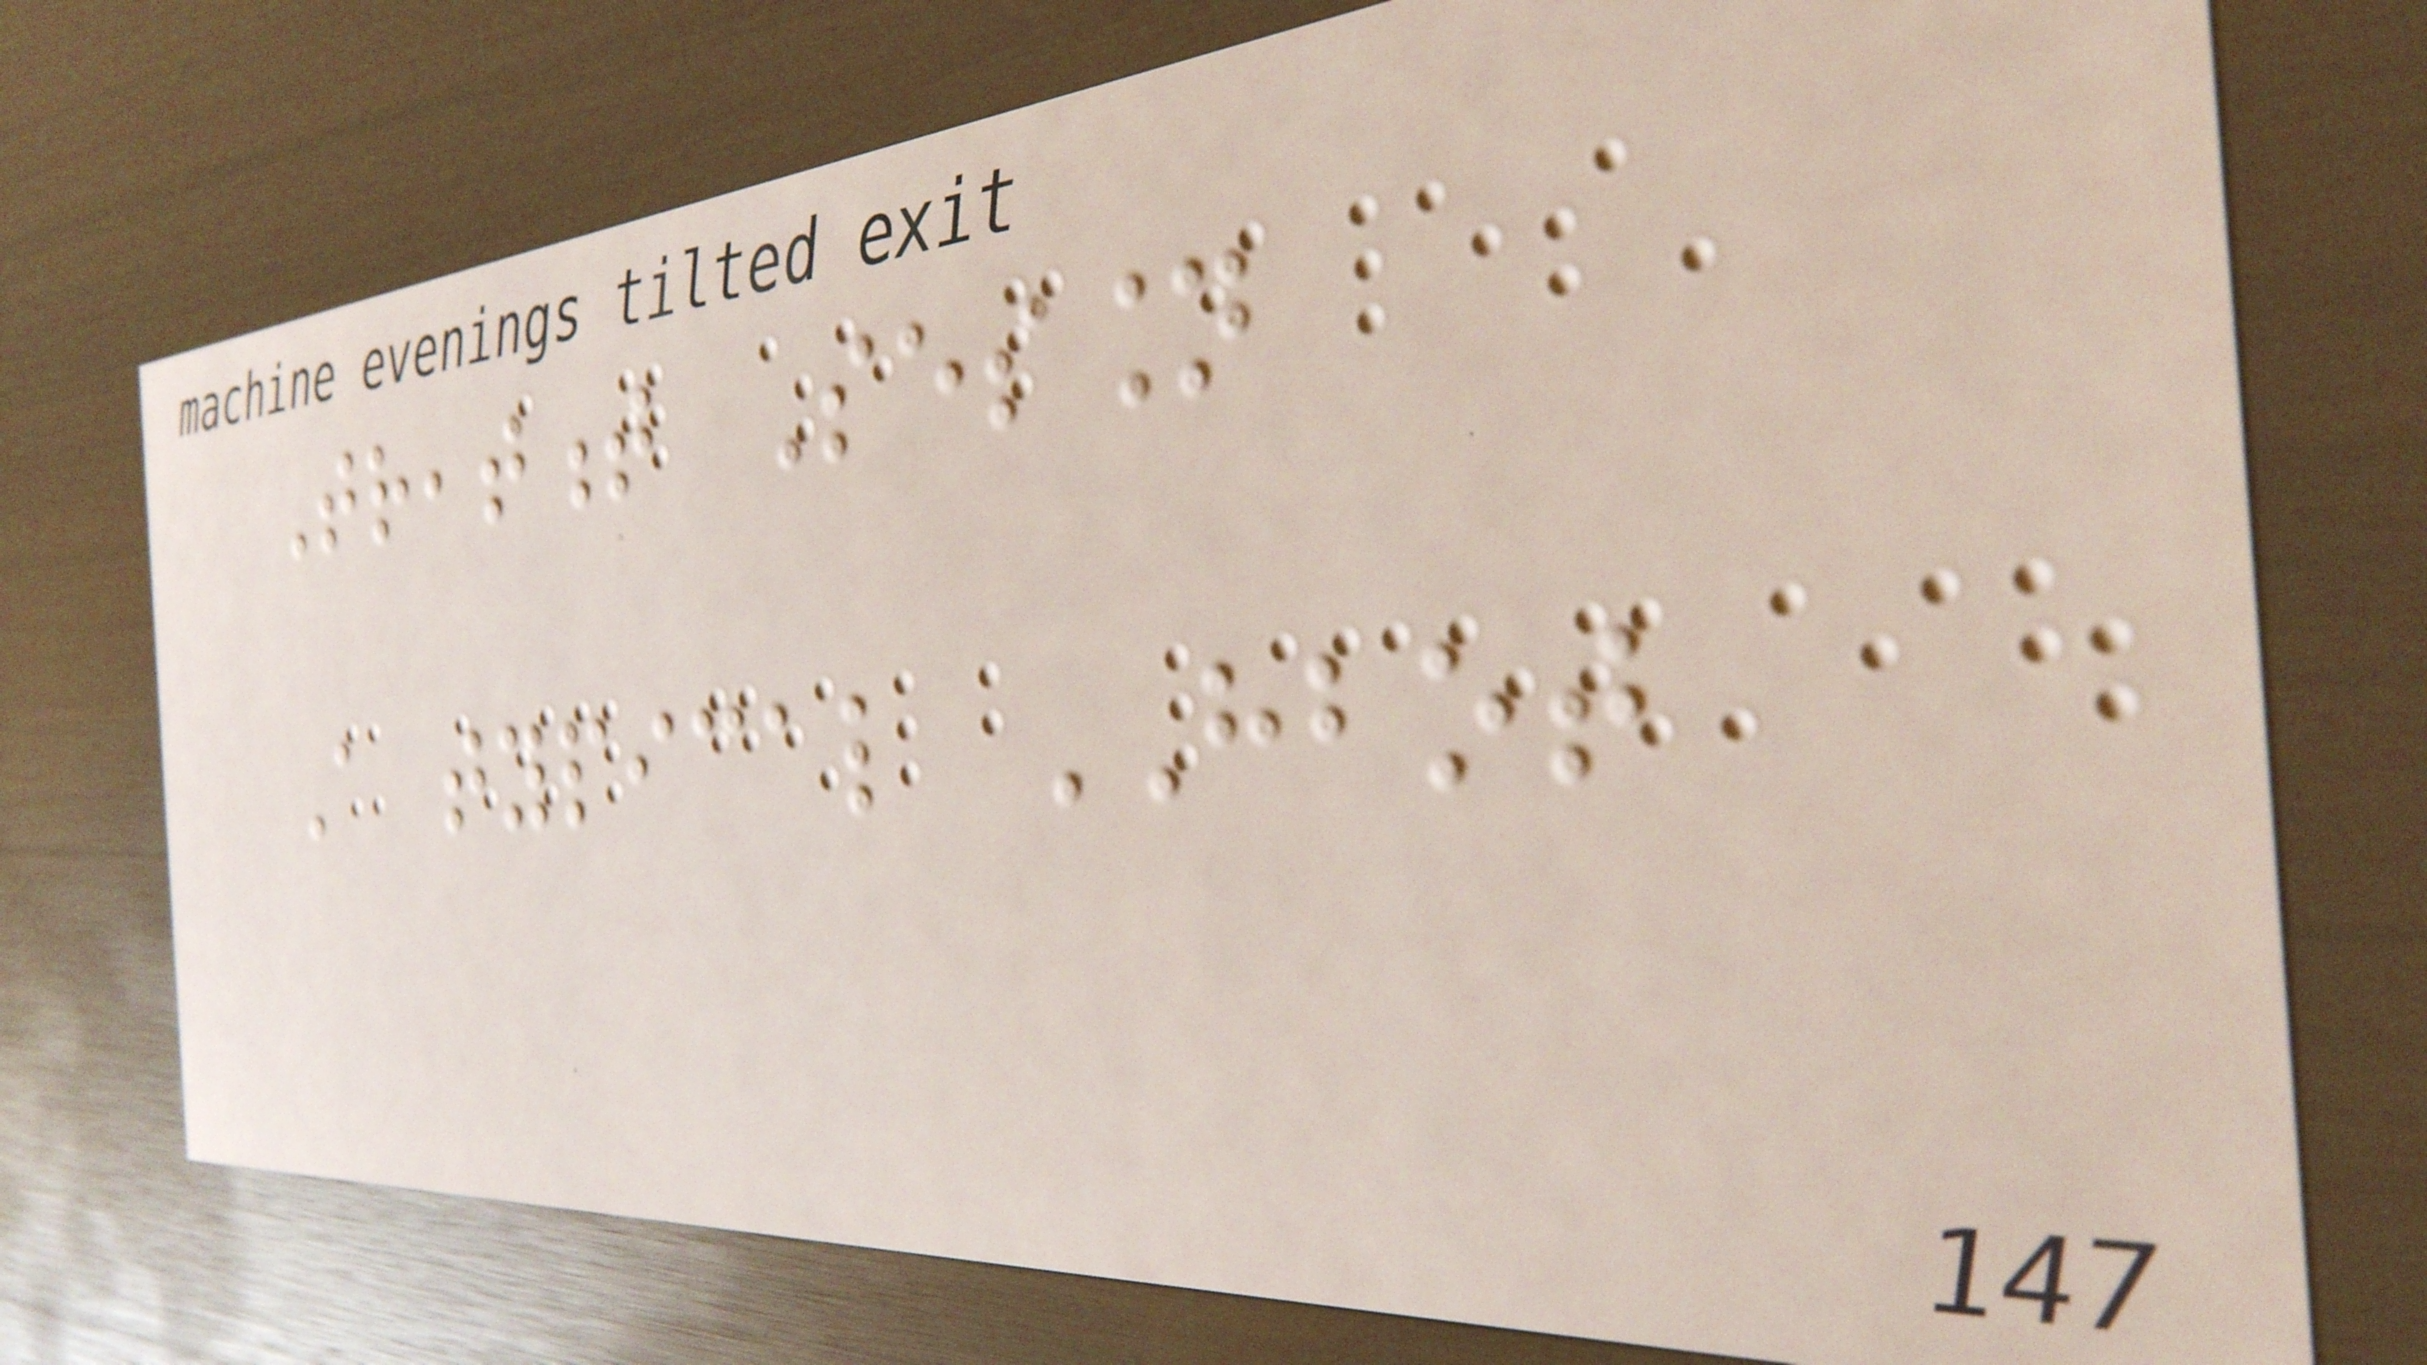Treatment Session
A typical HBOT
